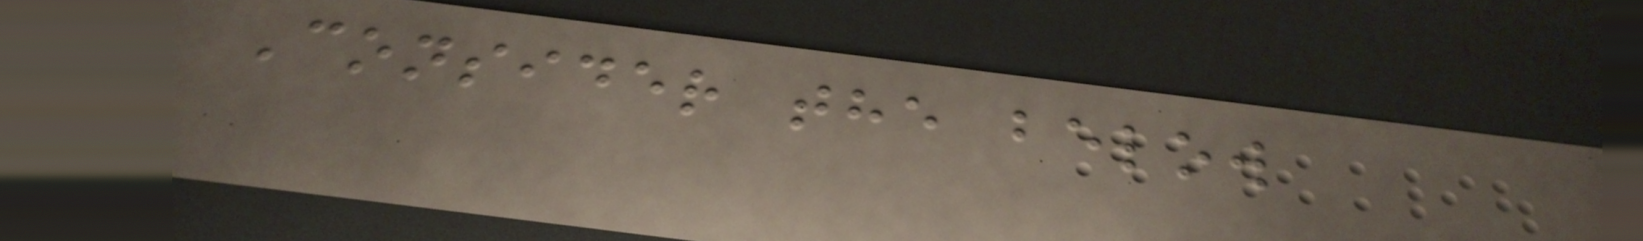Consider the below
